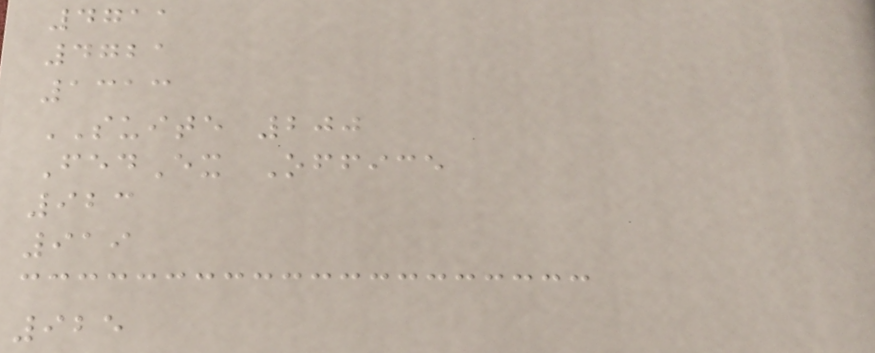4711
4721
1313
SUITE 200
FedEx Office
923
919
925
